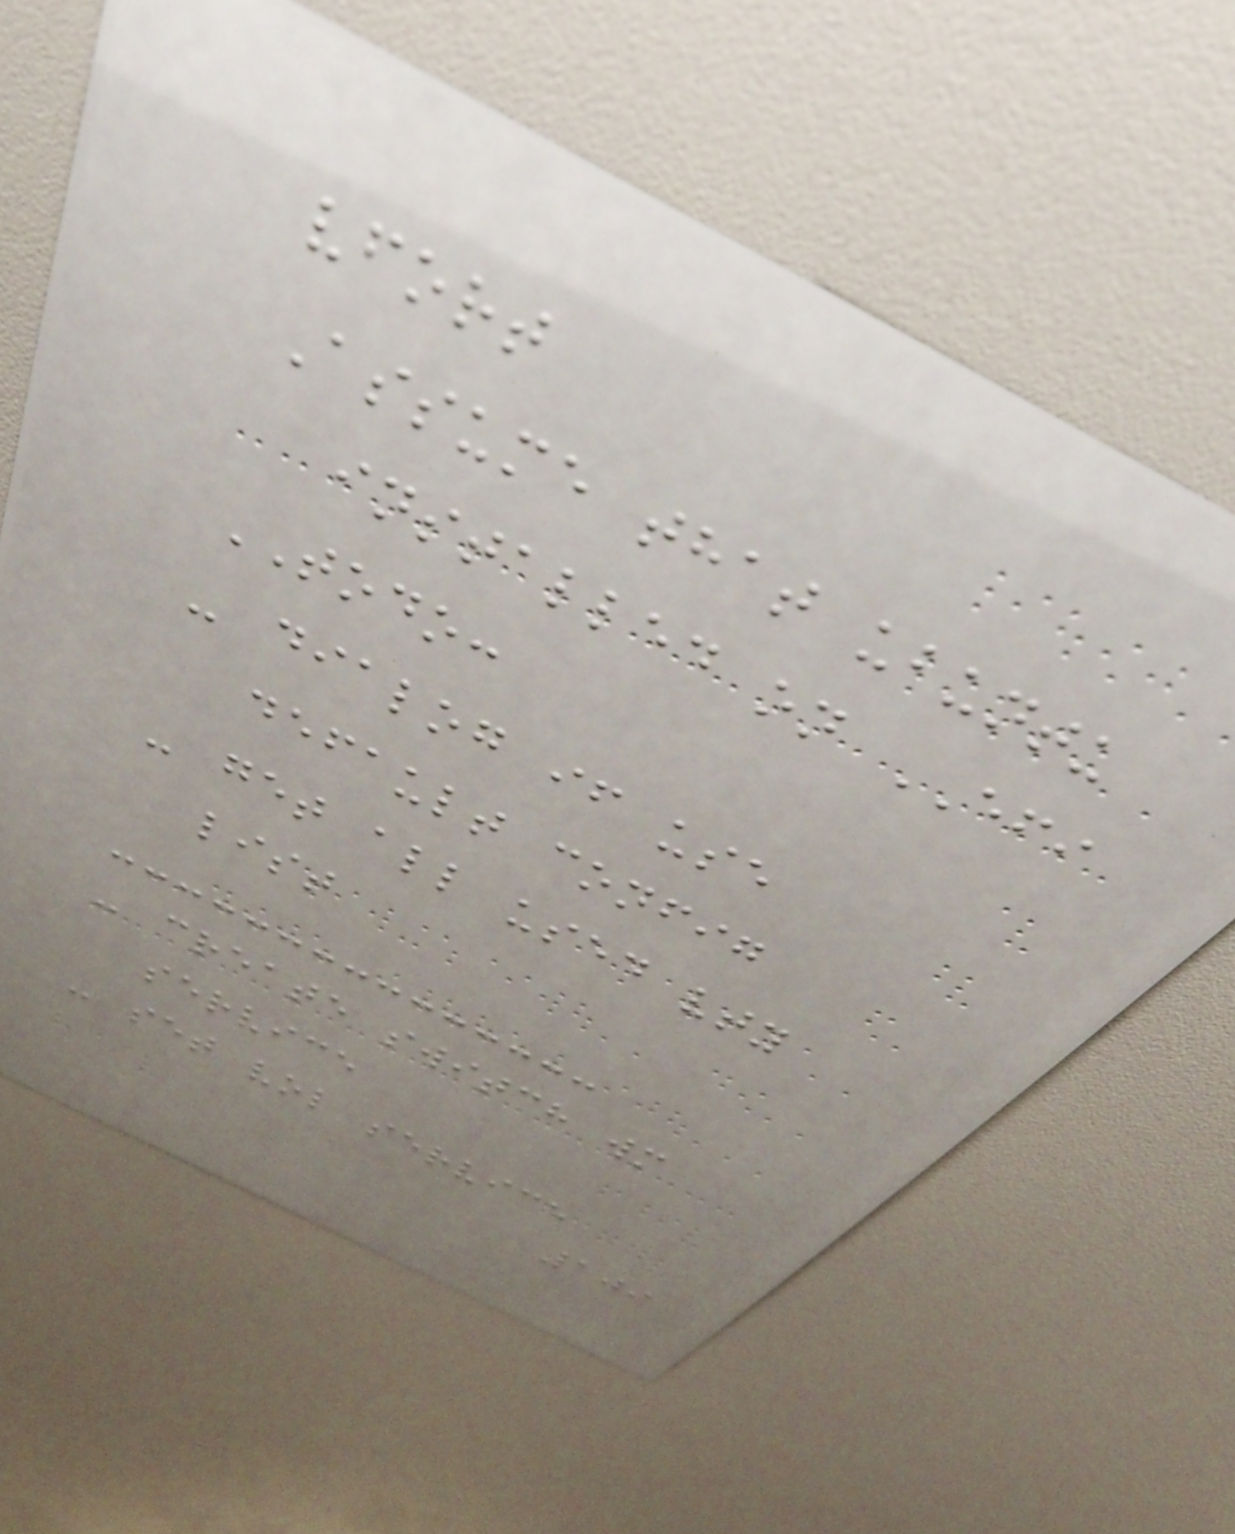vfort
Assume that ubuntu
installed on EFI
TODO:
- dialog if use
default config
- get all used vty
list
- create switch wm
service
- set vol service
109
